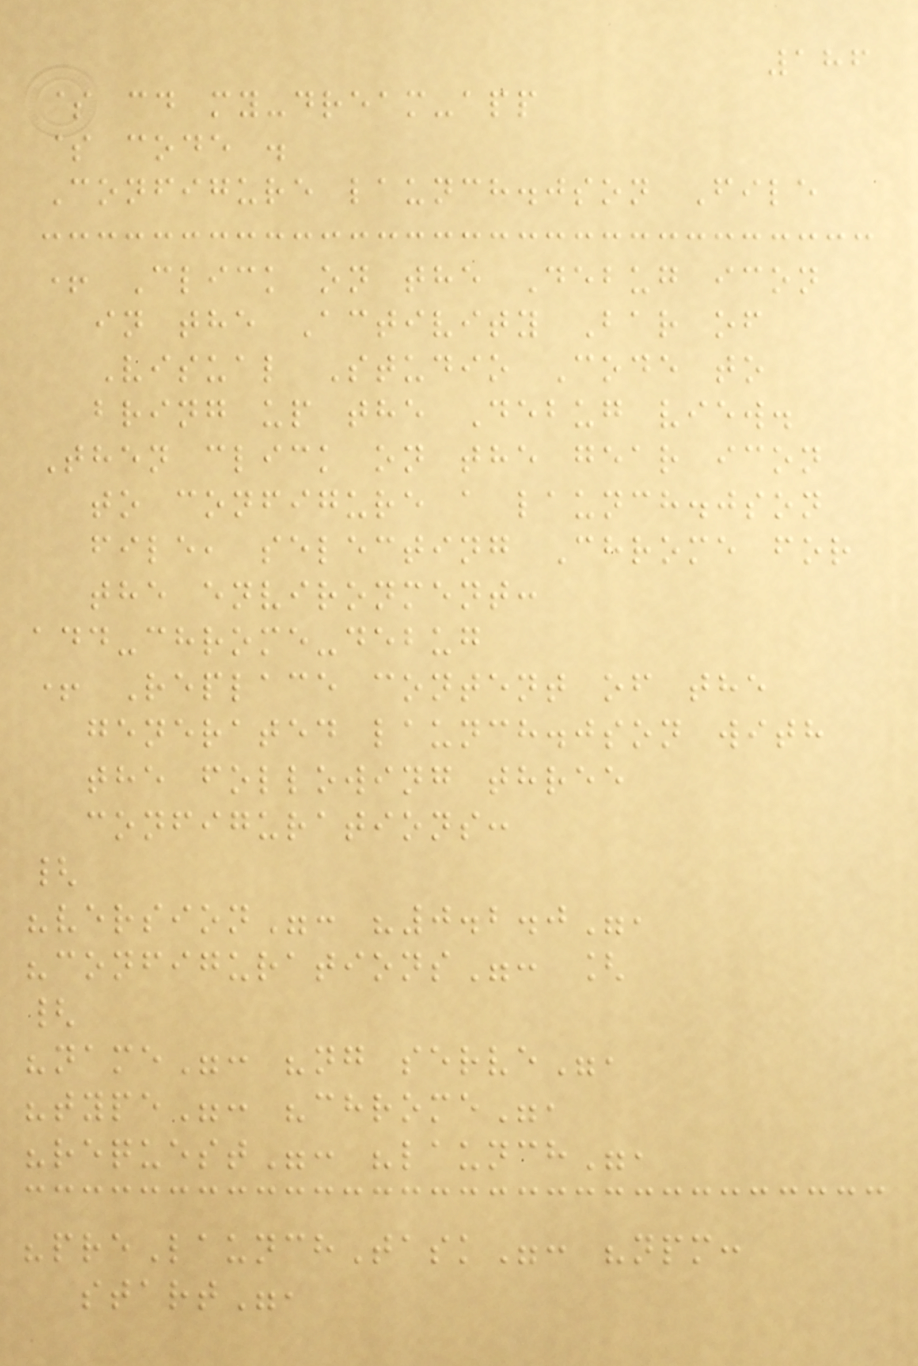186
$ cd my-dream-app
$ code .
Configure launch.json File
+ Click on the Debug icon
in the Activity Bar of
Visual Studio Code to
bring up the Debug view.
Then click on the gear icon
to configure a launch.json
file, selecting Chrome for
the environment:
add-chrome-debug
+ Replace content of the
generated launch.json with
the following three
configurations:
{
"version": "0.2.0",
"configurations": [
{
"name": "ng serve",
"type": "chrome",
"request": "launch",
"preLaunchTask": "npm:
start",
